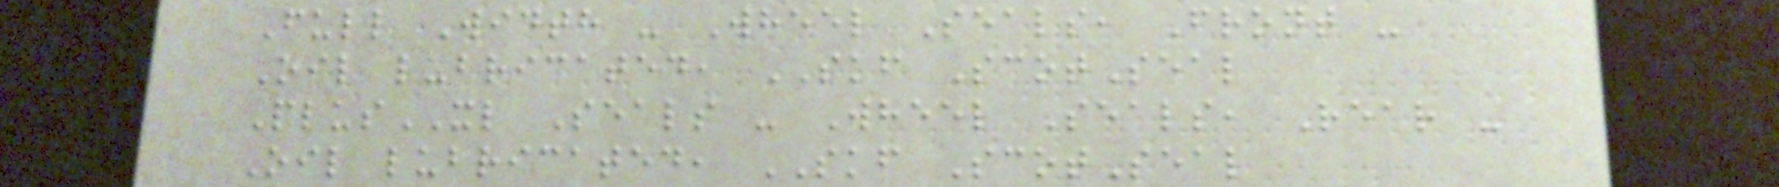Full Width - Wheel Seals, Front -
Oil lubricated, SKF ScotSeal
PlusXL Seals - Wheel Seals, Rear -
Oil lubricated, SKF ScotSeal
